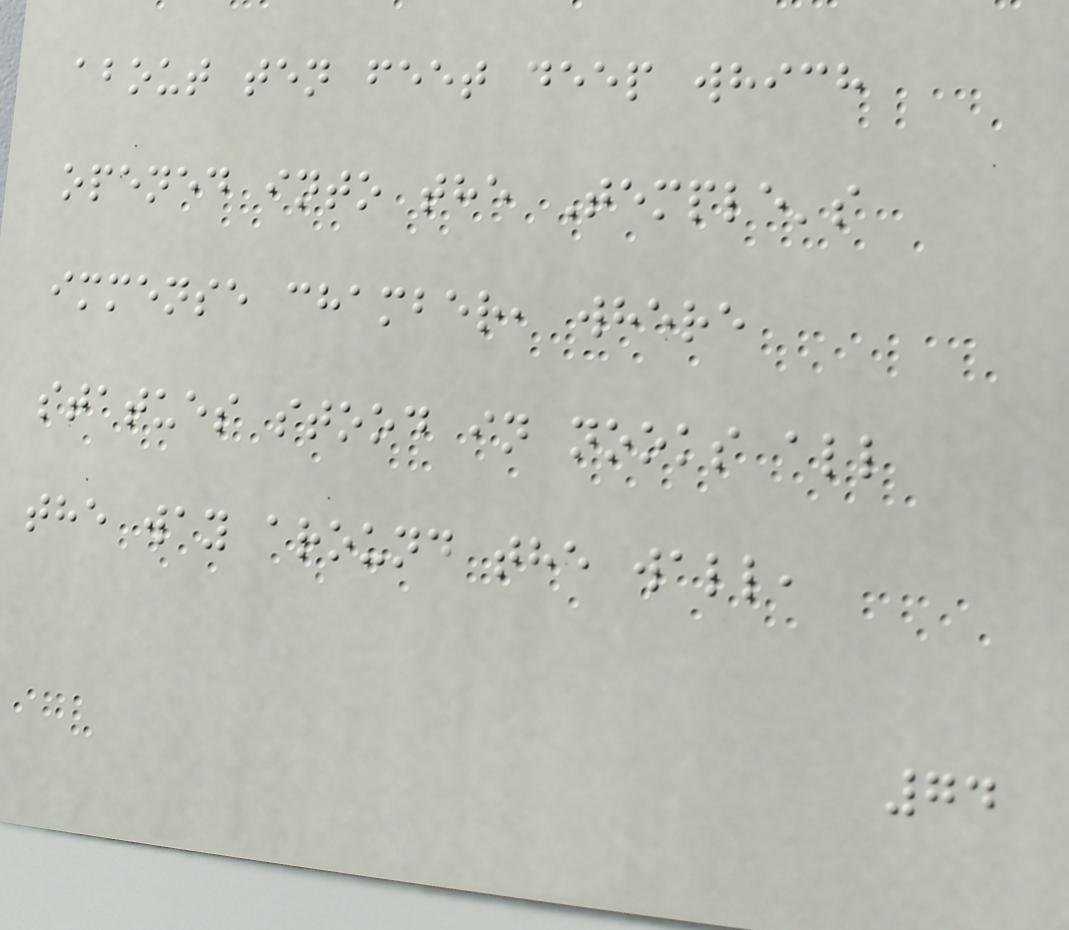about ten feet deep which
opened into the Temple's
immense chamber, where
statues stood in nooks all
the way around the wall,
74
